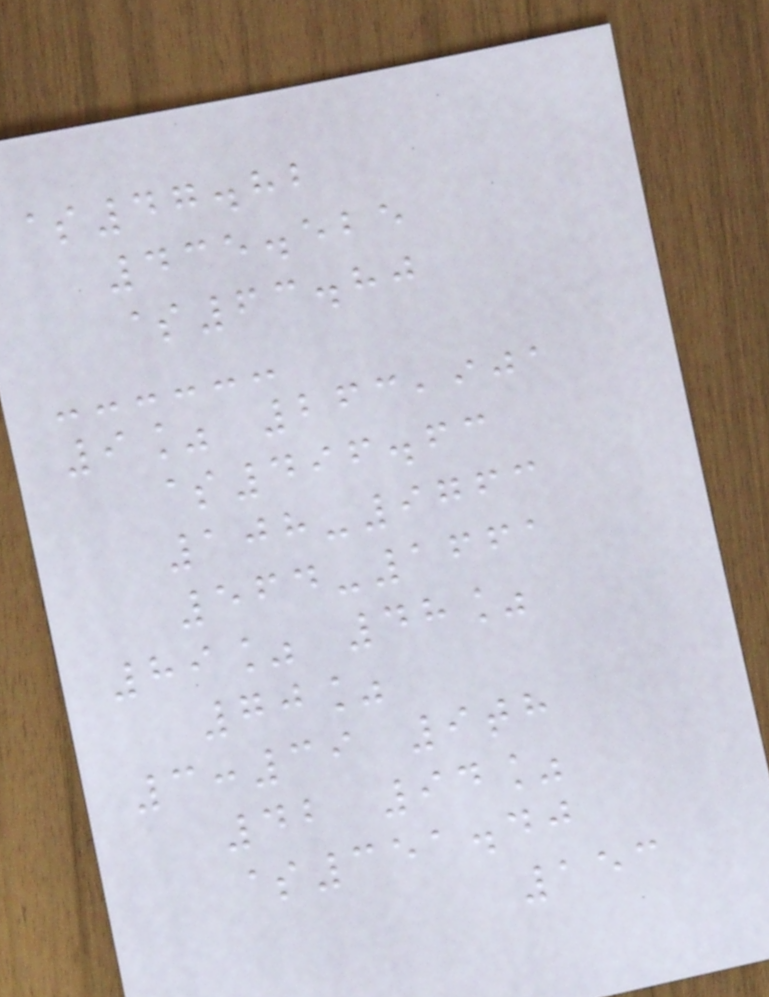$47.82
435.525
$63.80
9% 263,901
$496.63
108-9763
564-1661
89% 48%
70%
3:39 9th
42 94%
$351.40
153
